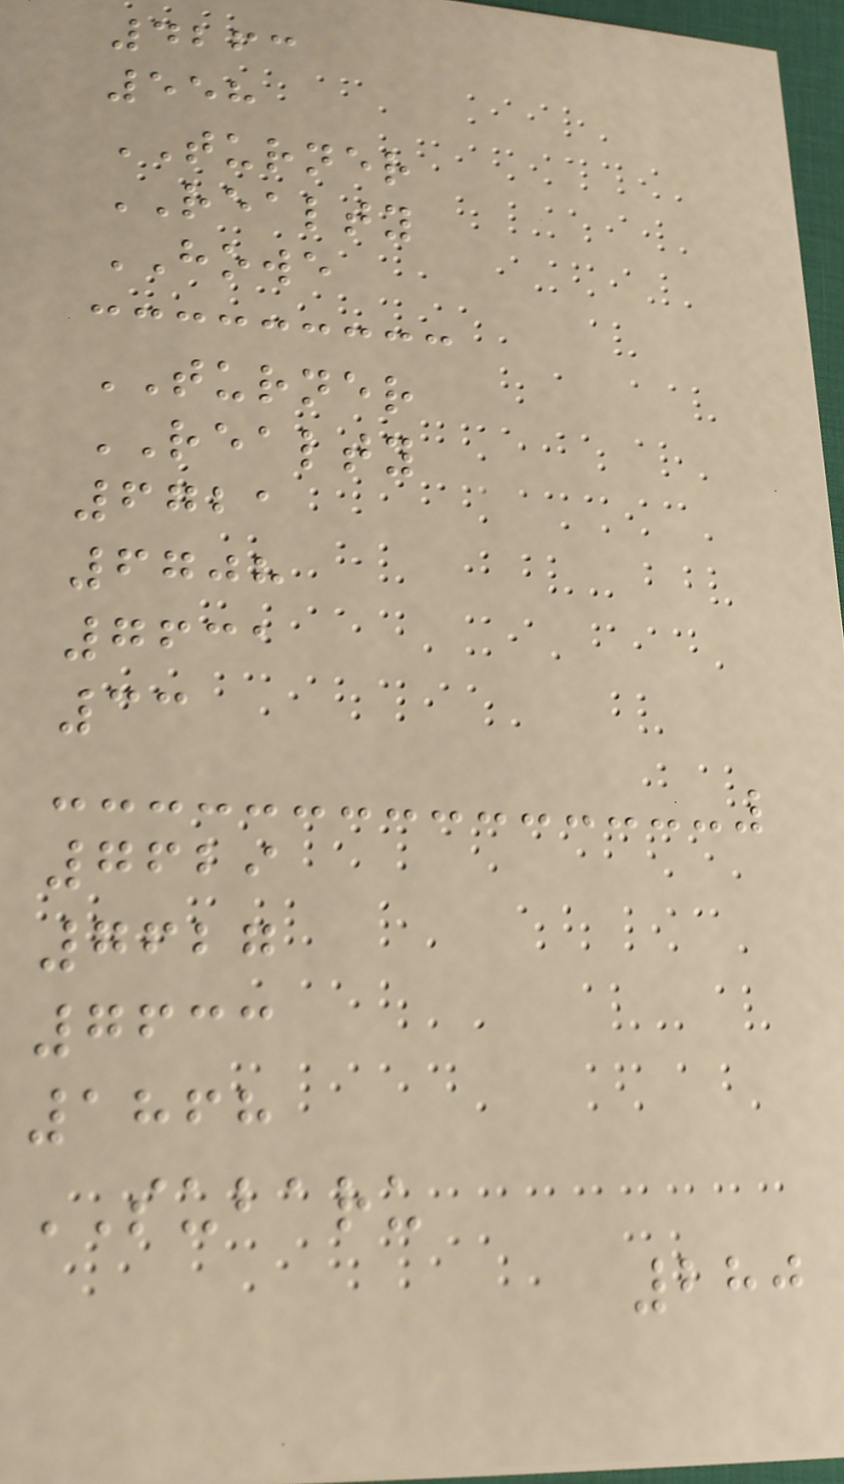4263
558
TURNER
REALTY
HOWE
TURNER
REALTY
6721
6708
7631
33
7629
7627
7633
1868
SUBARU
280
